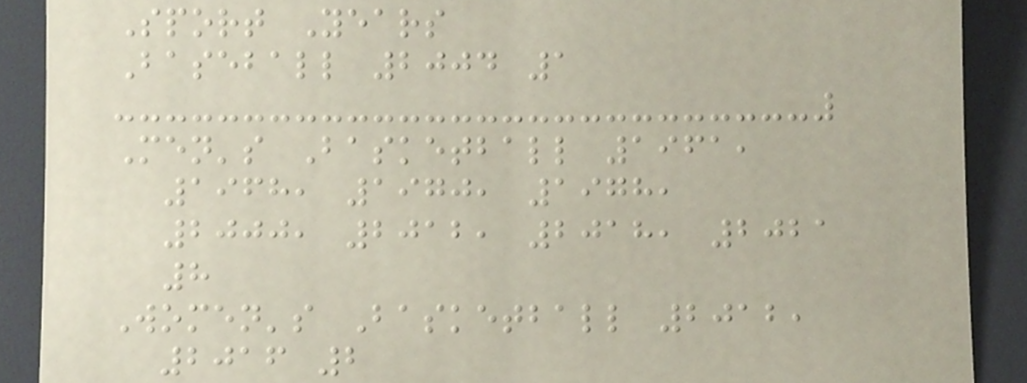Sport Years
Baseball 2004 1
Men's Basketball 1961,
1968, 1970, 1978,
2000, 2012, 2018, 2021
8
Women's Basketball 2012,
2016 2
